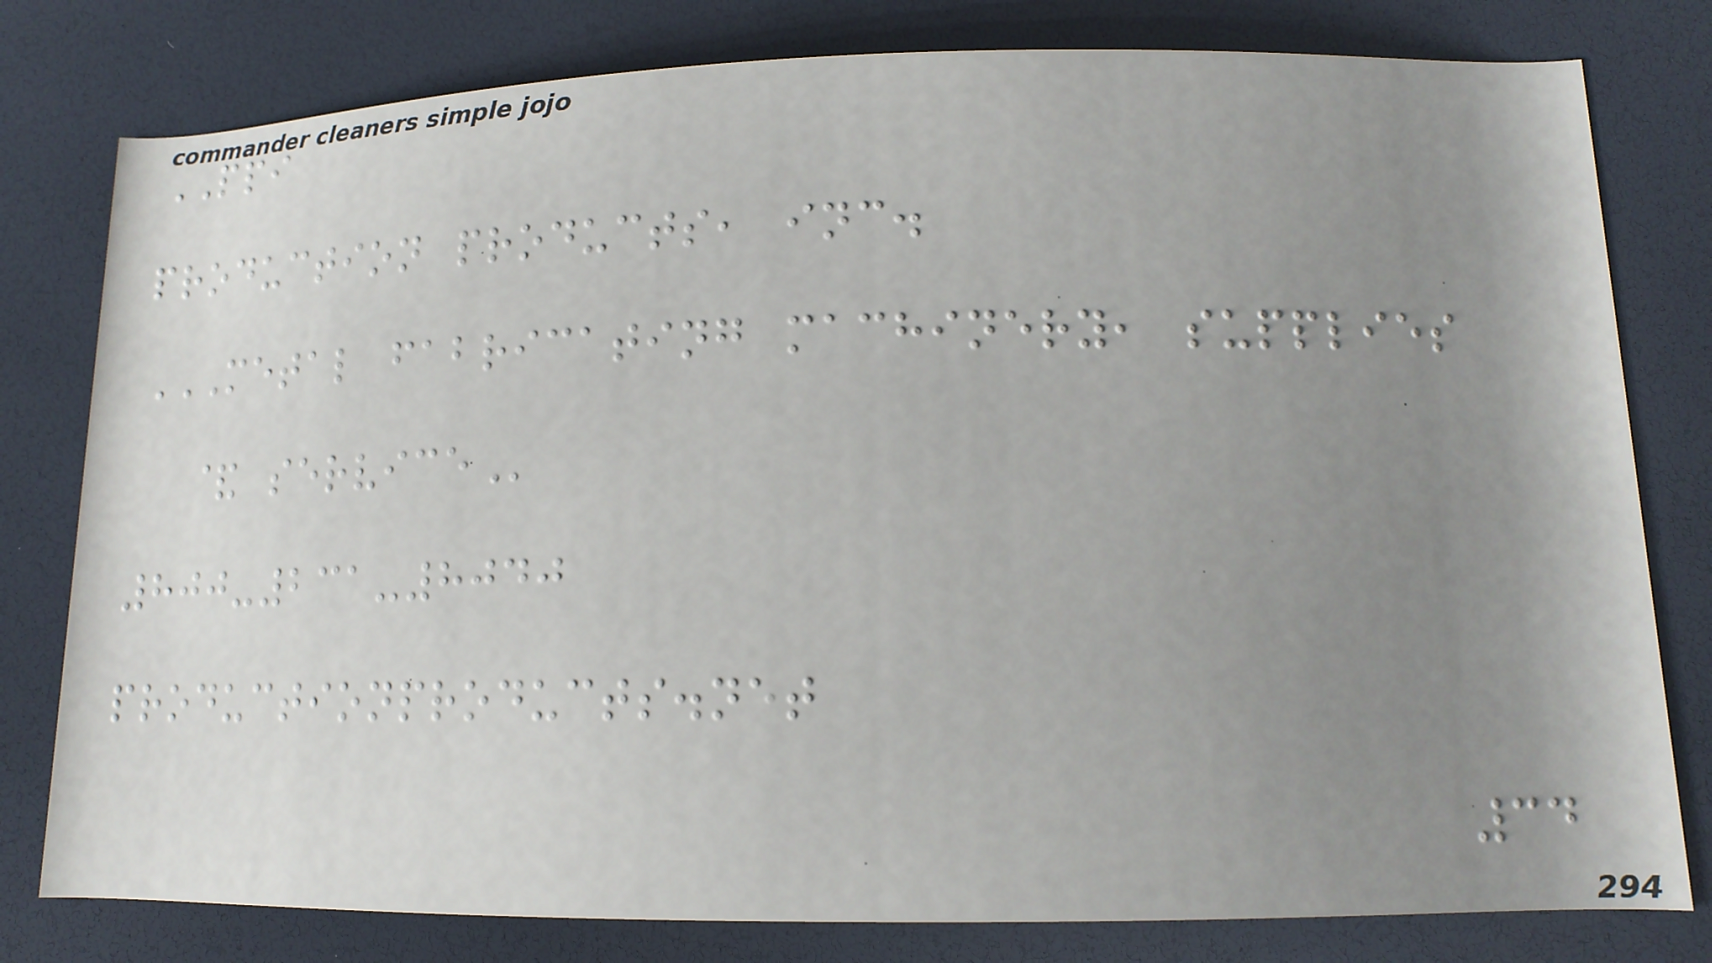PPI
production products, inc.
METAL FABRICATING MACHINERY, SUPPLIES
& SERVICE
800-231-8040
productionproducts.net
34
